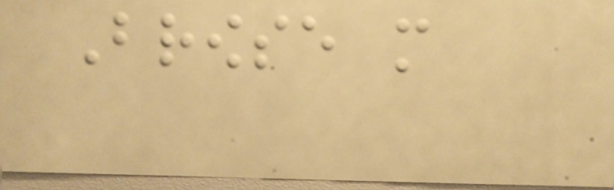Browse more
